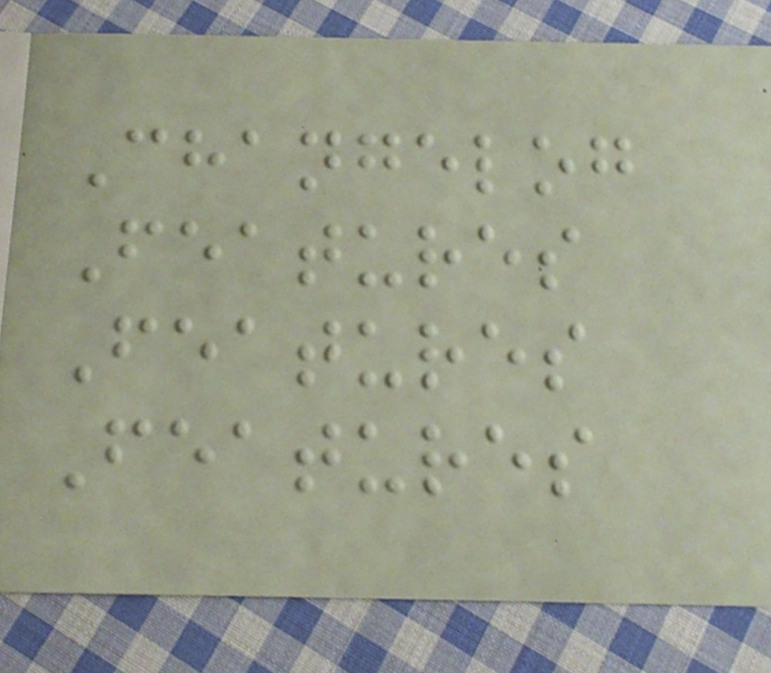Changelog
Features
Features
Features
